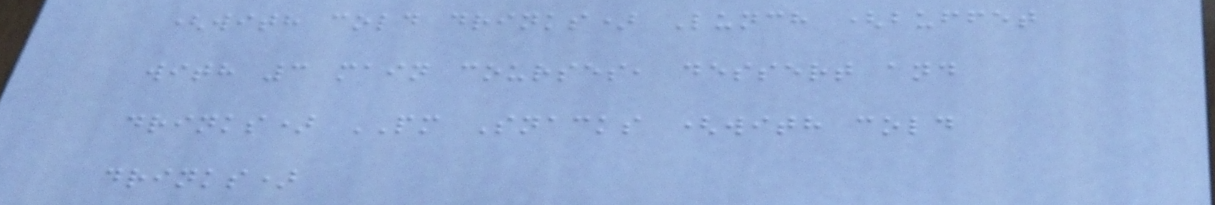(with cold drinks) Lunch (buffet
with 3 main courses, dessert and
drinks) PM Snacks (with cold
drinks)
